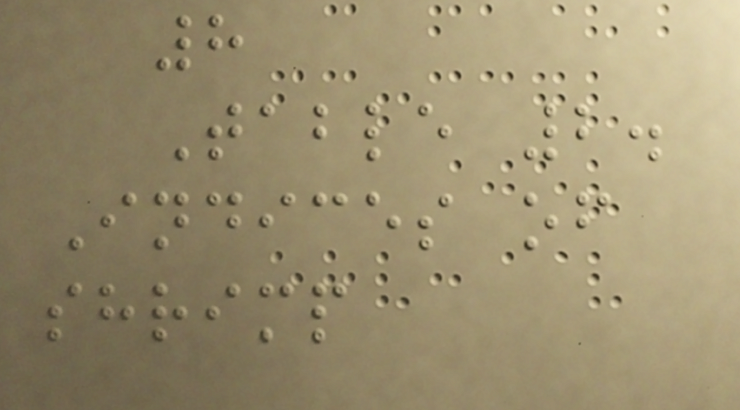8
Table 2.
Indices of
shrimp
